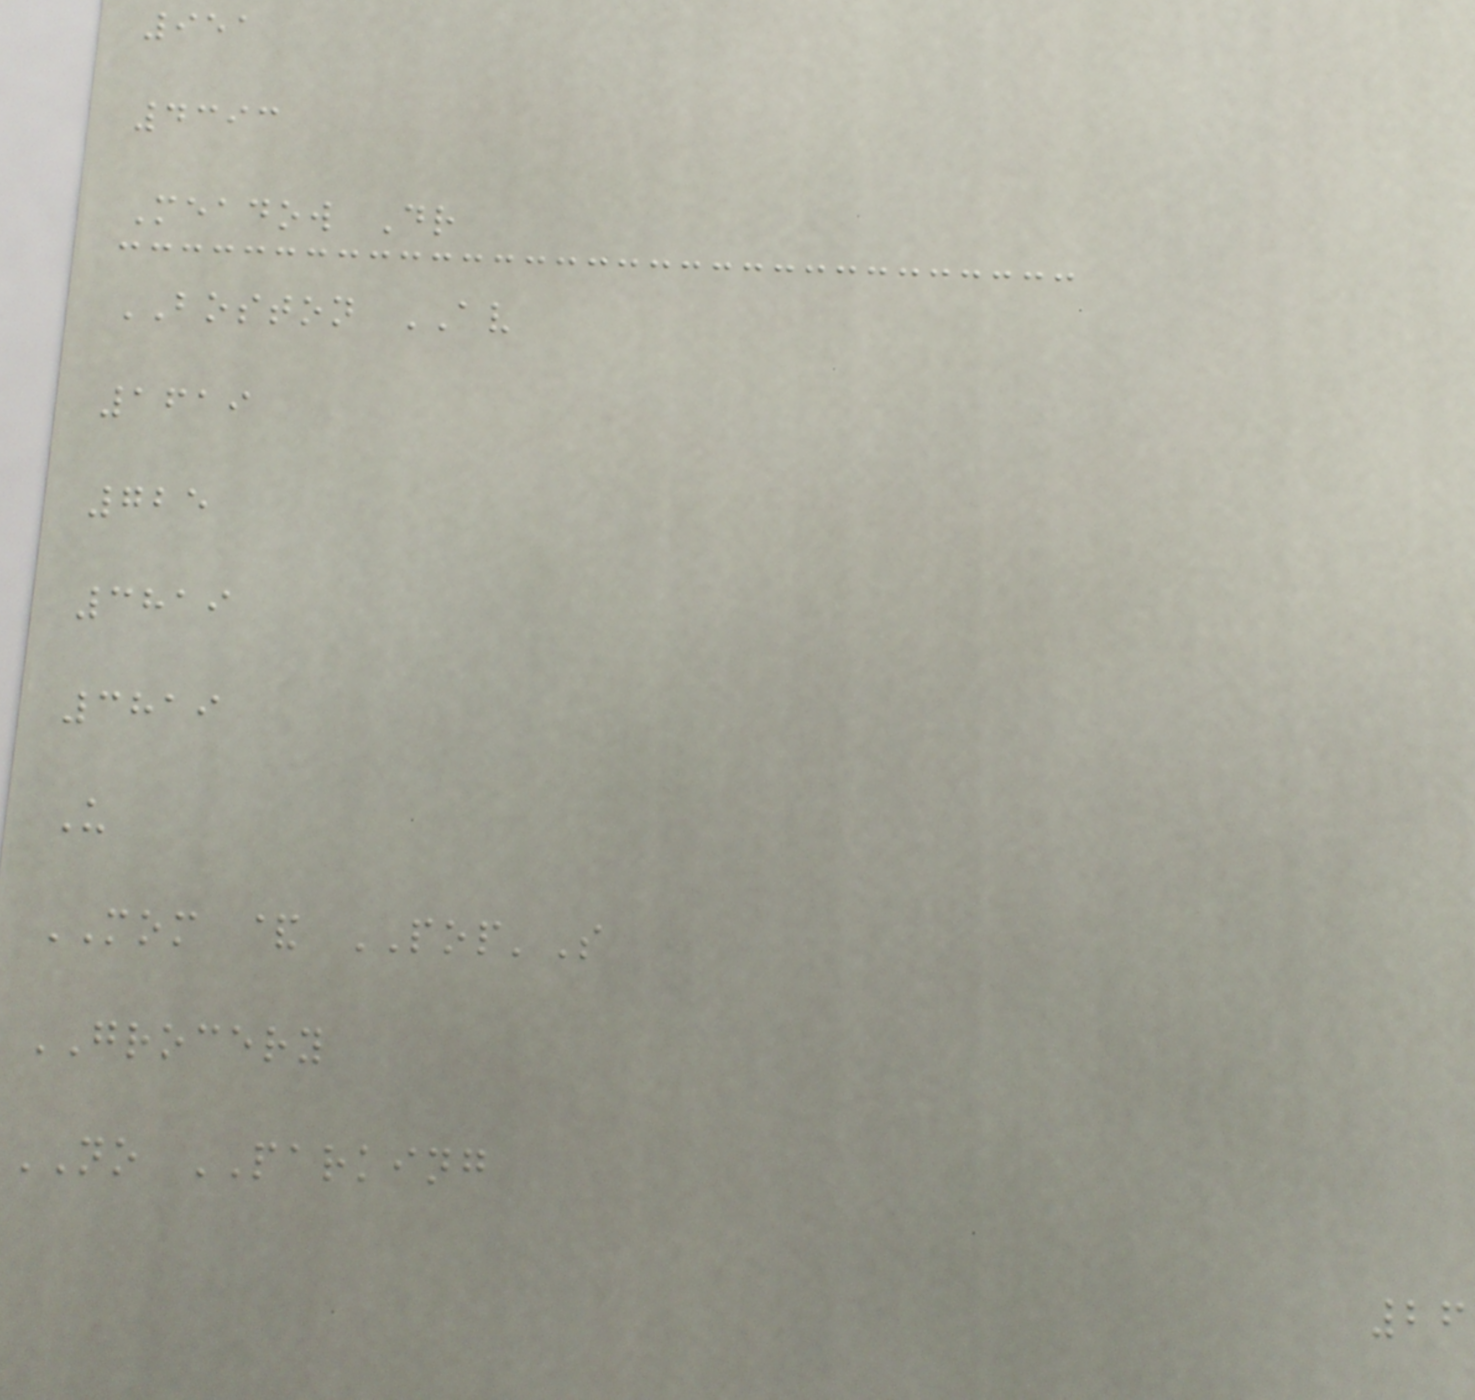951
4393
Meadow Dr
BOSTON AV
1619
725
3819
3819
U
MOM & POP'S
GROCERY
NO PARKING
26
